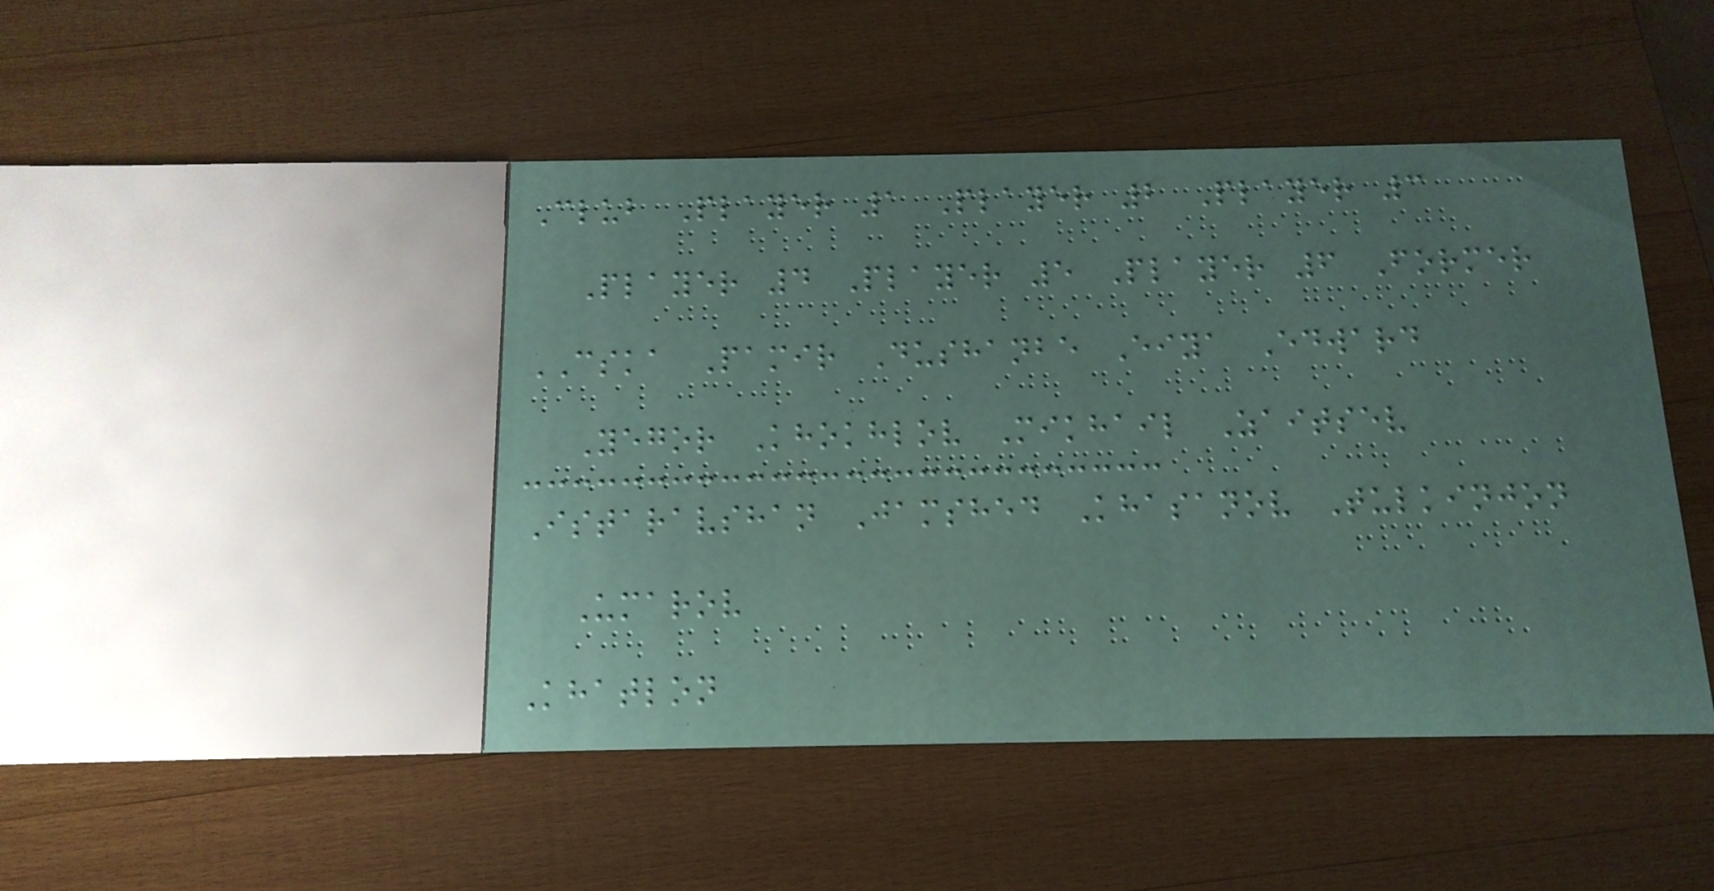Club Player 1 Player 2 Player 3
Player 4 Player 5 Player 6 Former
CSKA Pamir Dushanbe Eiya Edward
Yegor Khokhlov Mikhail Zaitsev
Istaravshan Jamshed Khasanov Tulkinjon
Umarov
Khatlon
